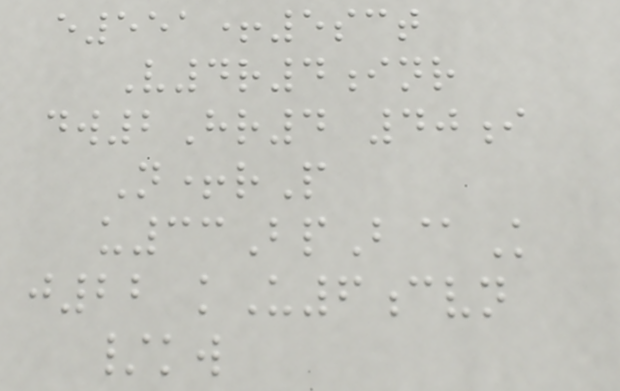e551+5sct
V4r4inr
dw2Hr4 40i
N+rP
u33BpB@K
j22 kU6cvn
/kw
